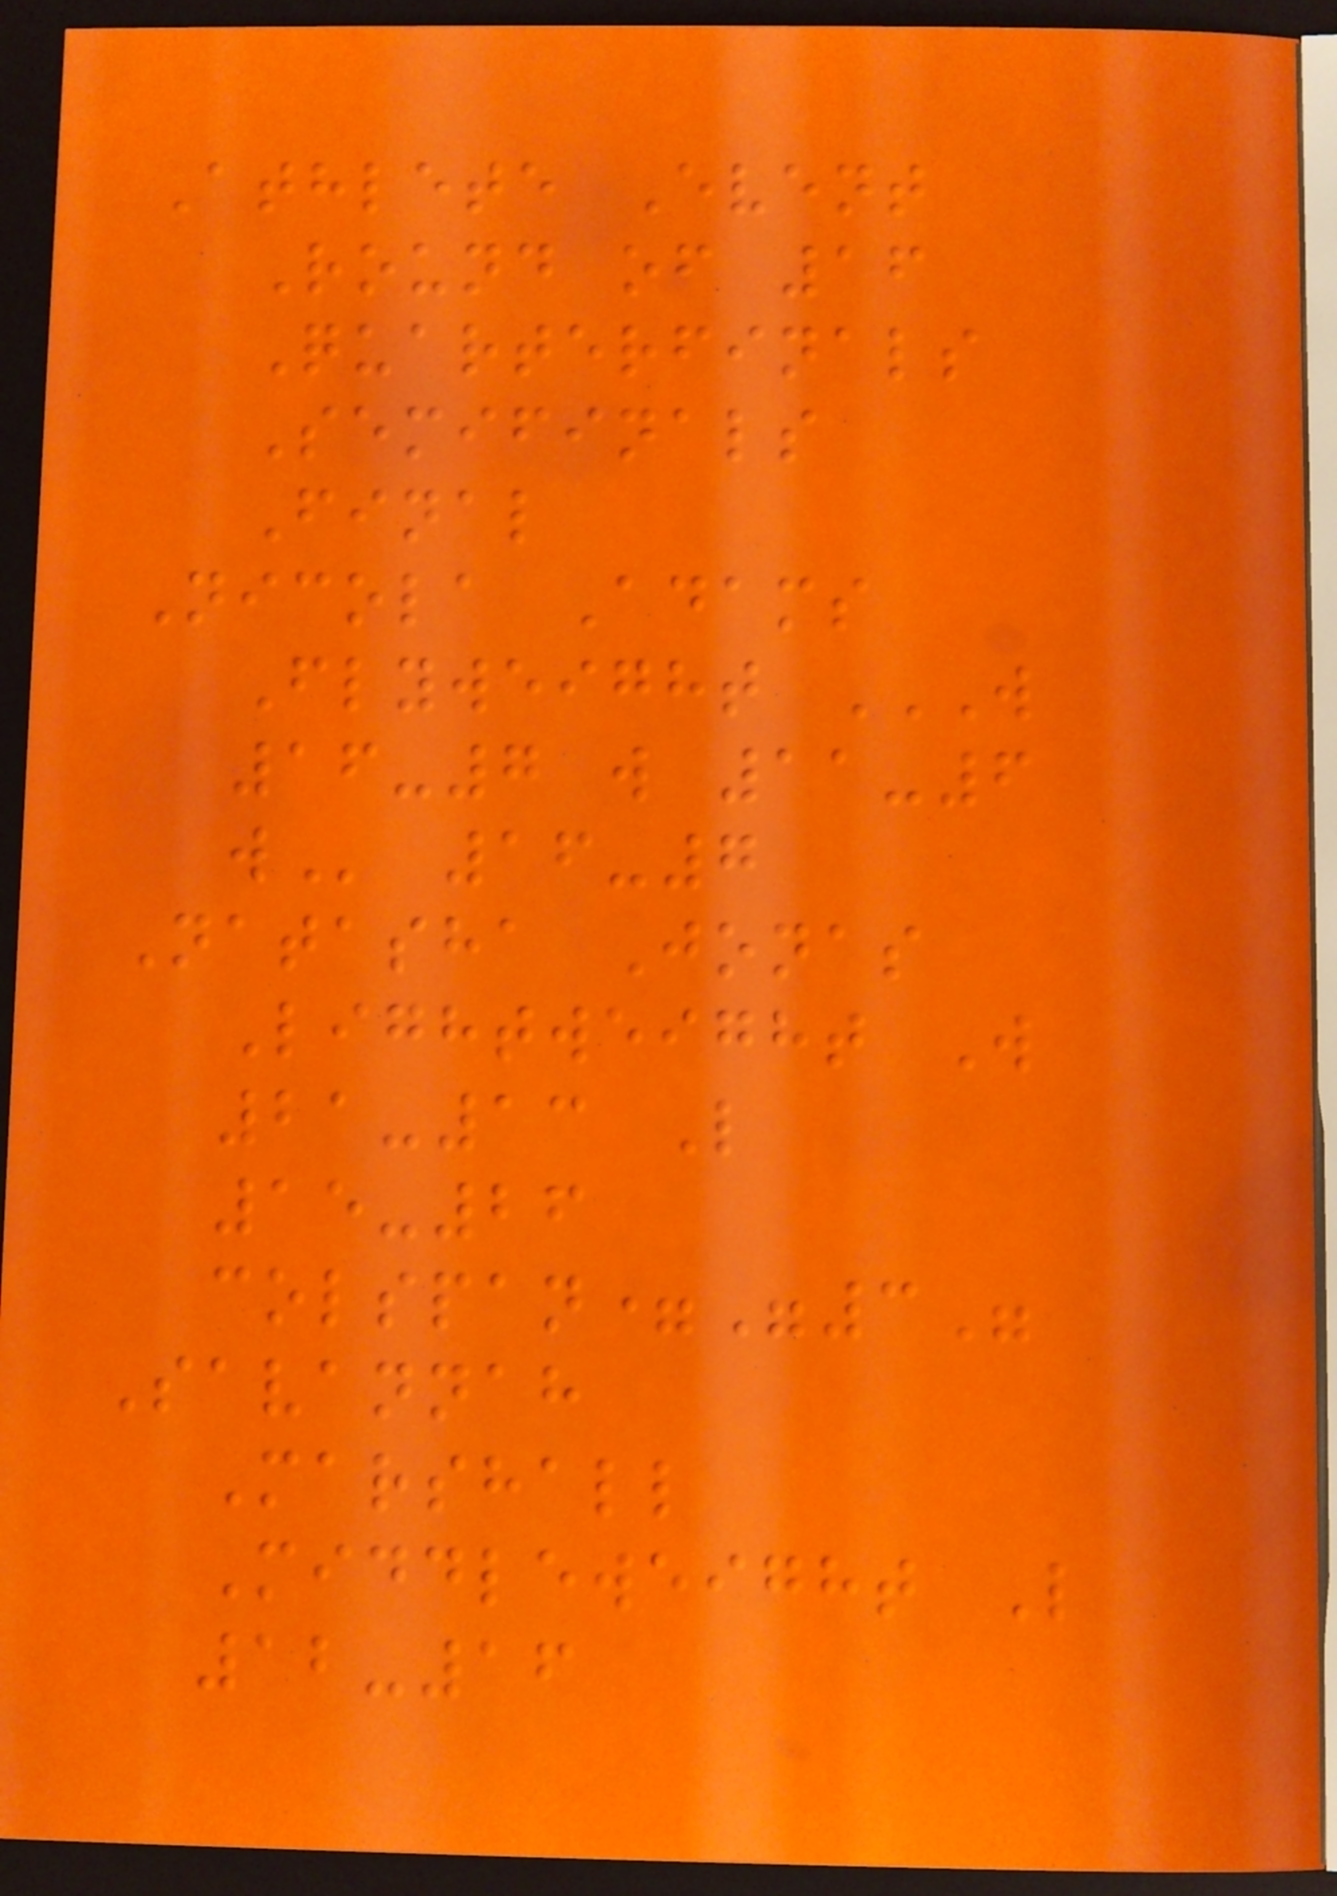Athlete Event
Round of 16
Quarterfinals
Semifinals
Final
Nicola Adams
Flyweight W
16-7 W 11-6
W 16-7
Natasha Jonas
Lightweight W
21-13 L
15-26
colspan="3"
Savannah
Marshall
Middleweight L
12-16
